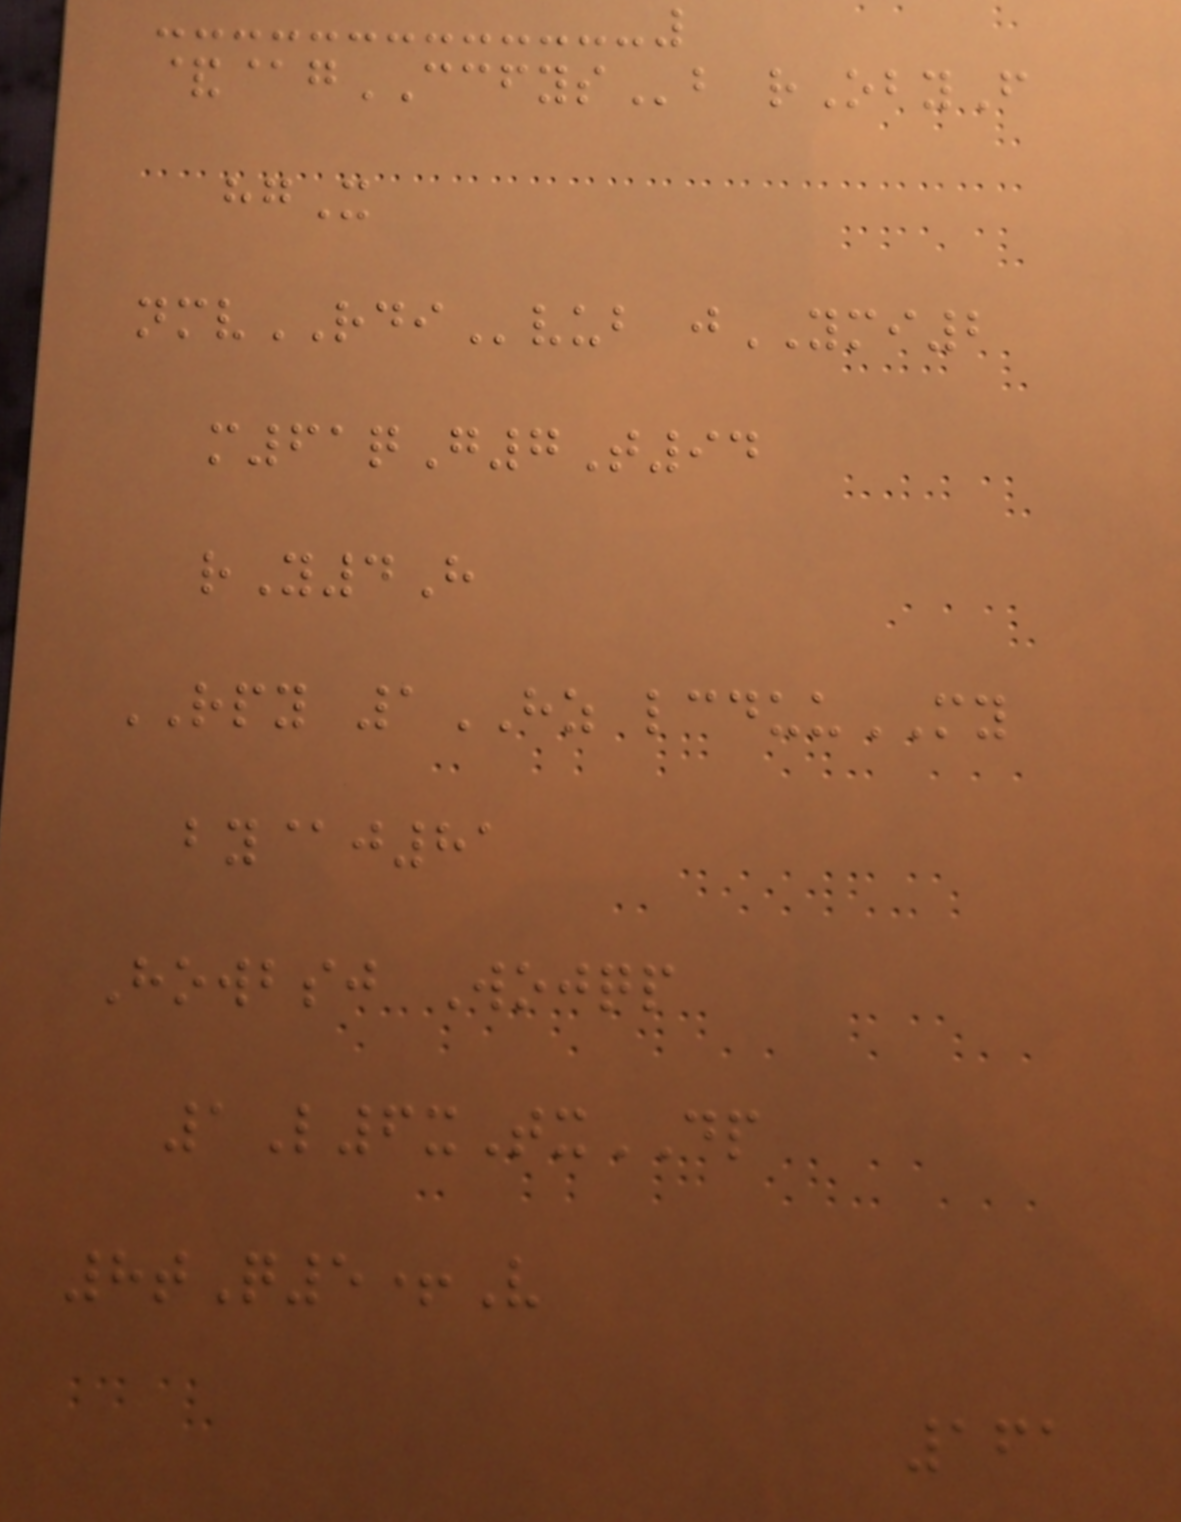&@gCCFYSb rObyF
hgX
nmvRDIvub jYMI2
m61qG7T94
rY4H
RPY 1HZ lcduuMY
by@j81
Howbsj Wojqp
1L6xTxDP
8tQ5+V
161
